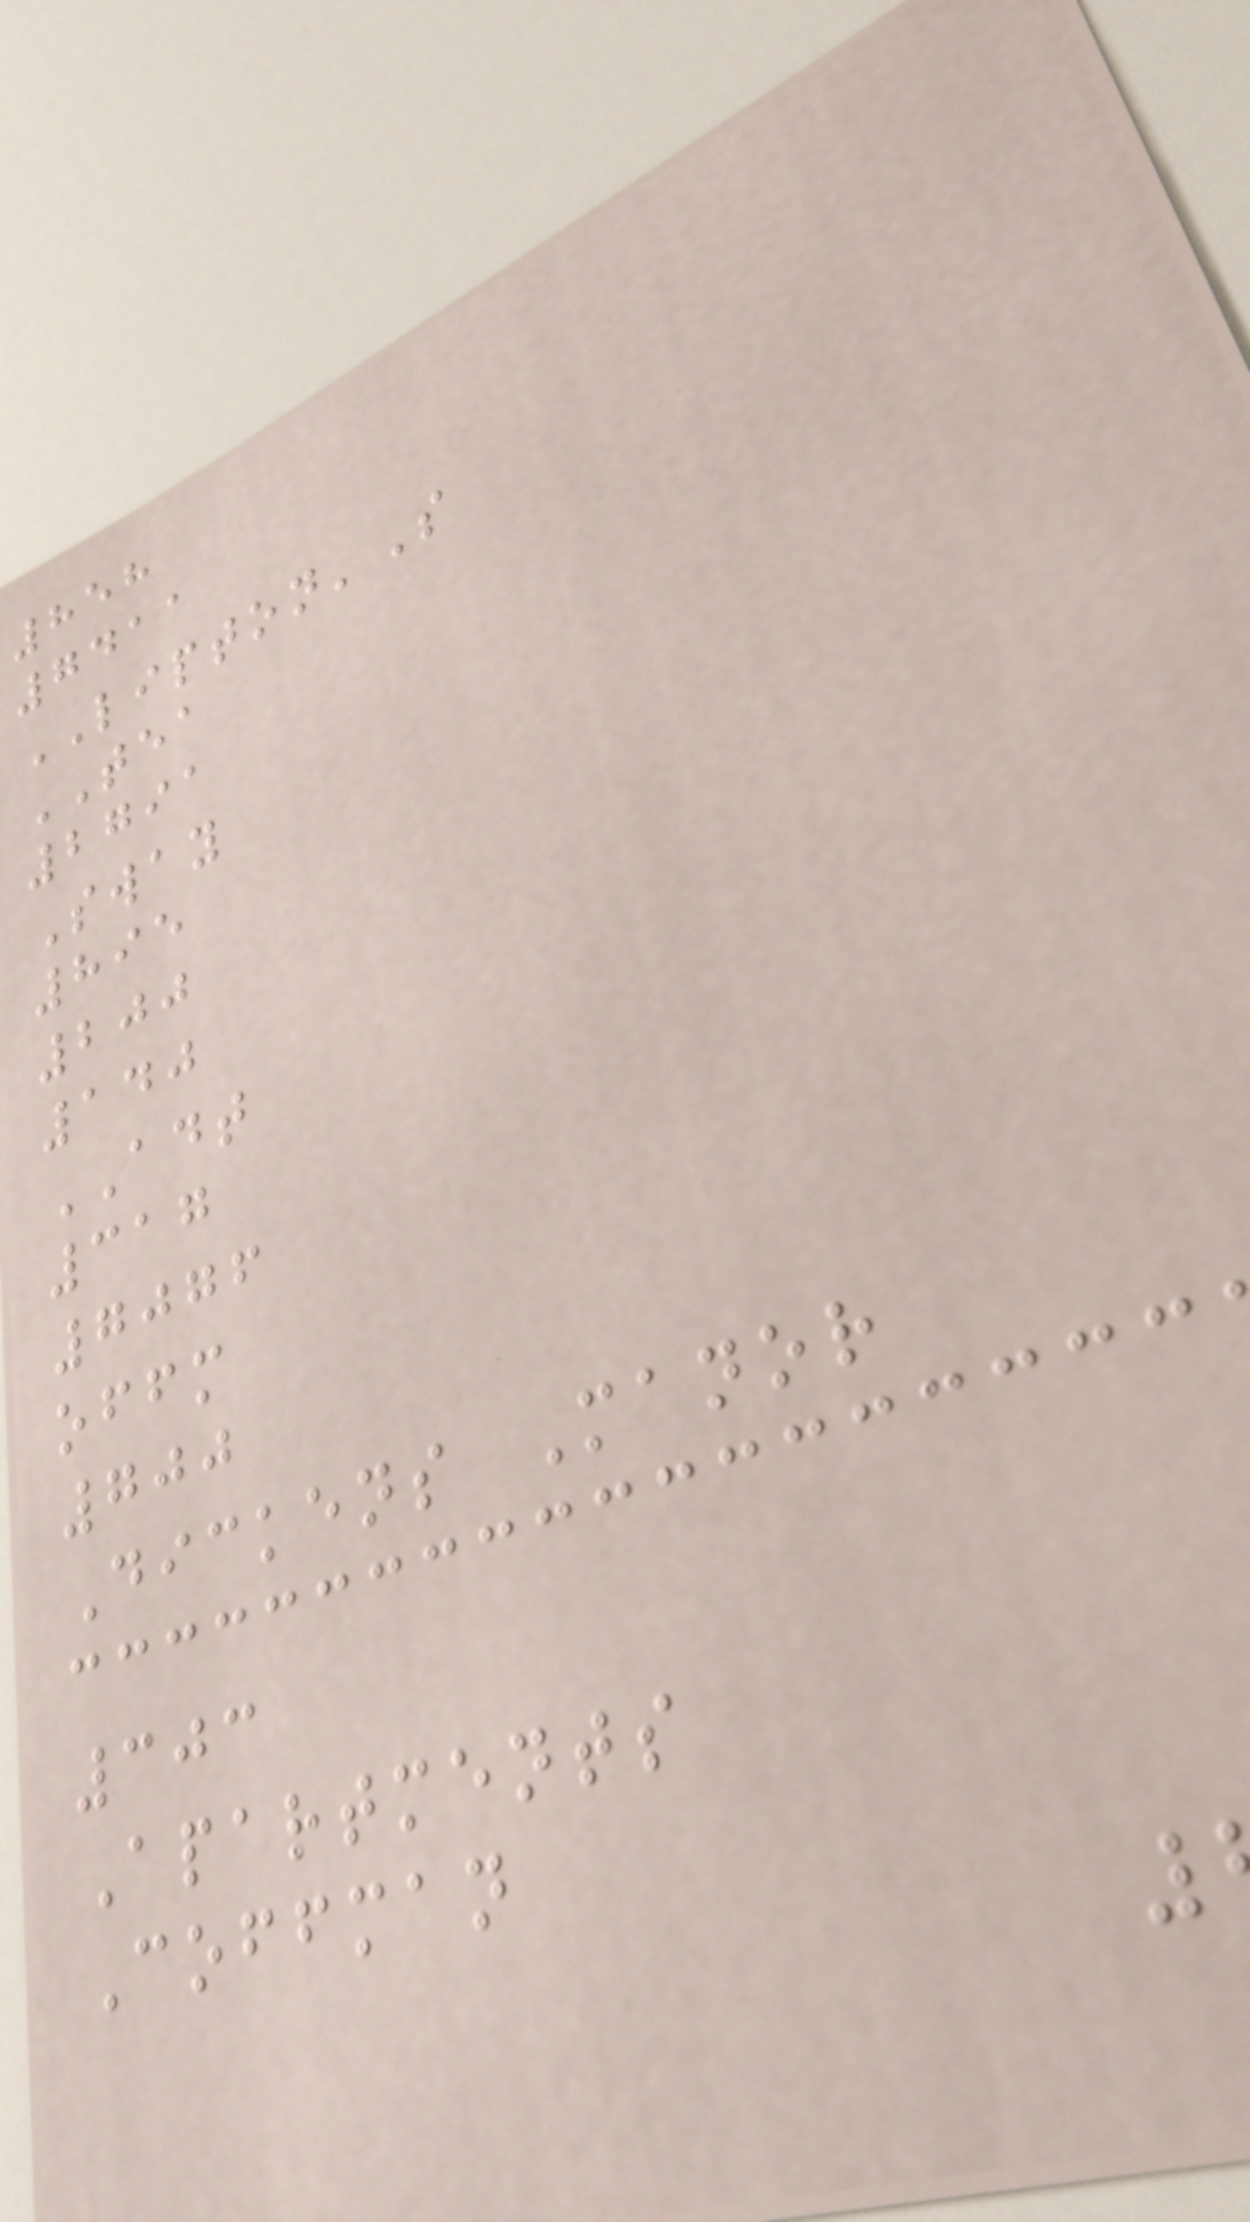858
7411
LIPTON'S
TEA
2791
Sway
895
200
140
ADT
317
7076
offm
700
Dickens Manor
303
Apartments
Coffman
